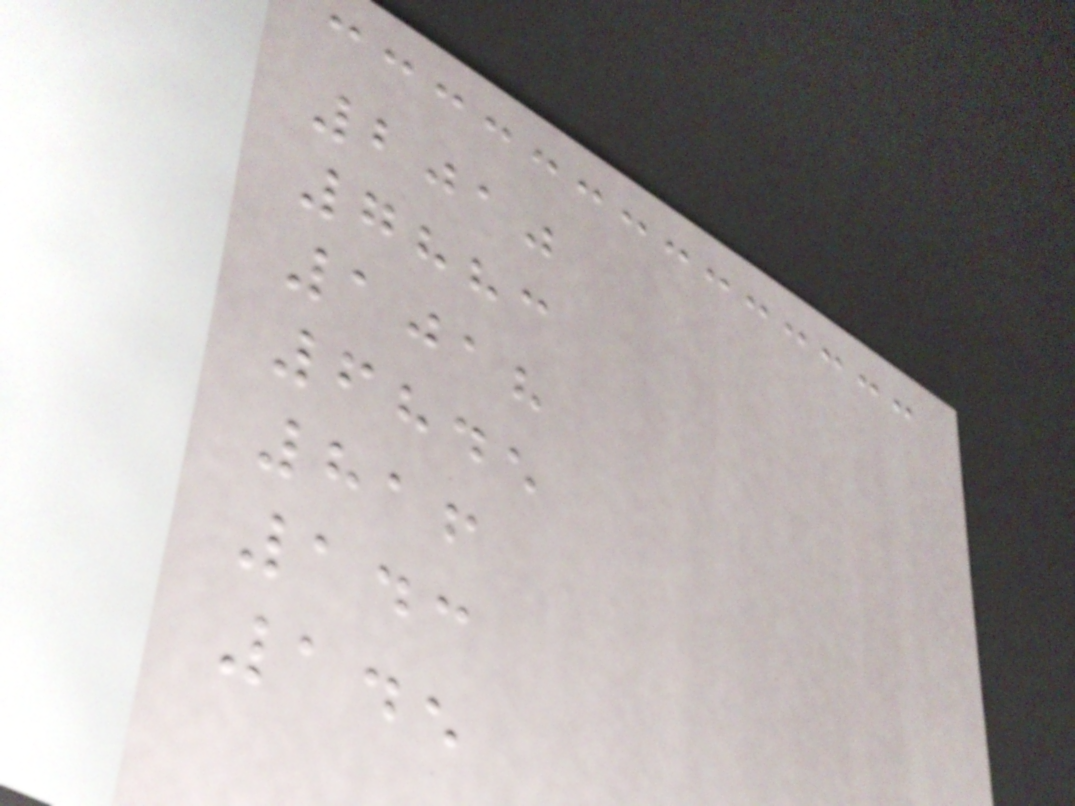2010
7883
1018
6845
816
143
145
